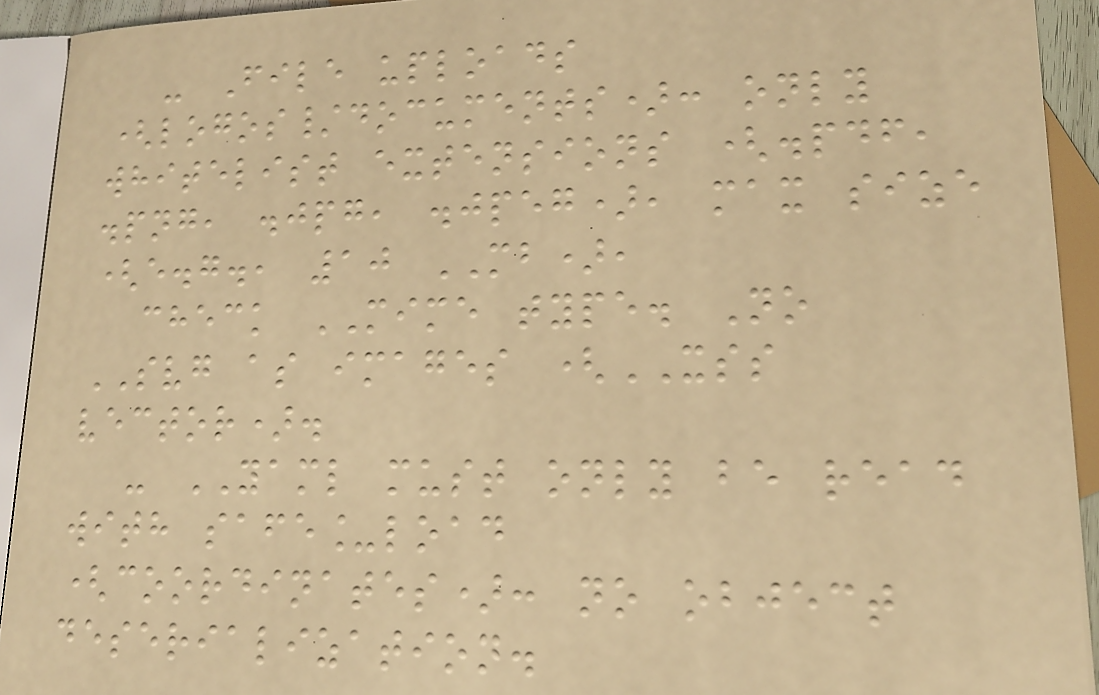- File uploads
(logos/documents): only
whitelist extensions (.pdf,
.png, .jpg, .jpeg), max size
(e.g., 10 MB),
check MIME type. No
SVG as images (XSS
vector).
- YAML must only be read
with safe_load
(coordinates): no object
deserialization.
